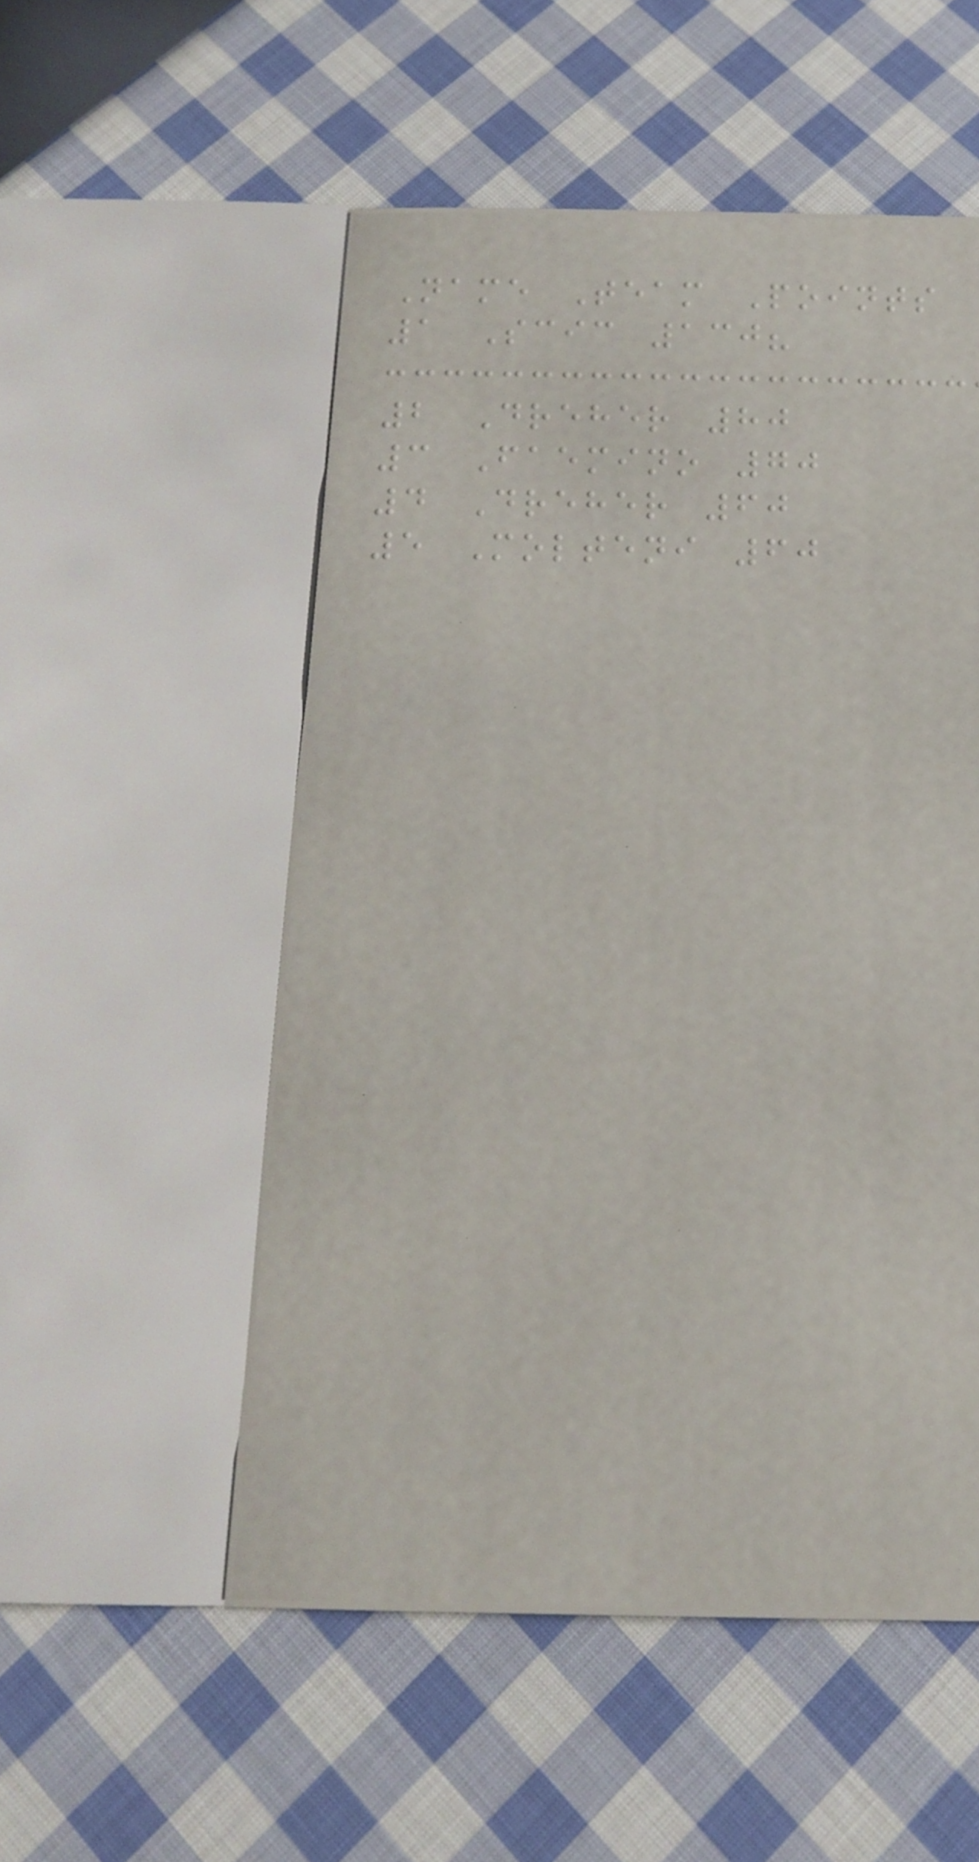Name Team Points
1 Scic 130?
2 Dreher 80
3 Faemino 70
4 Dreher 60
5 Molteni 60
